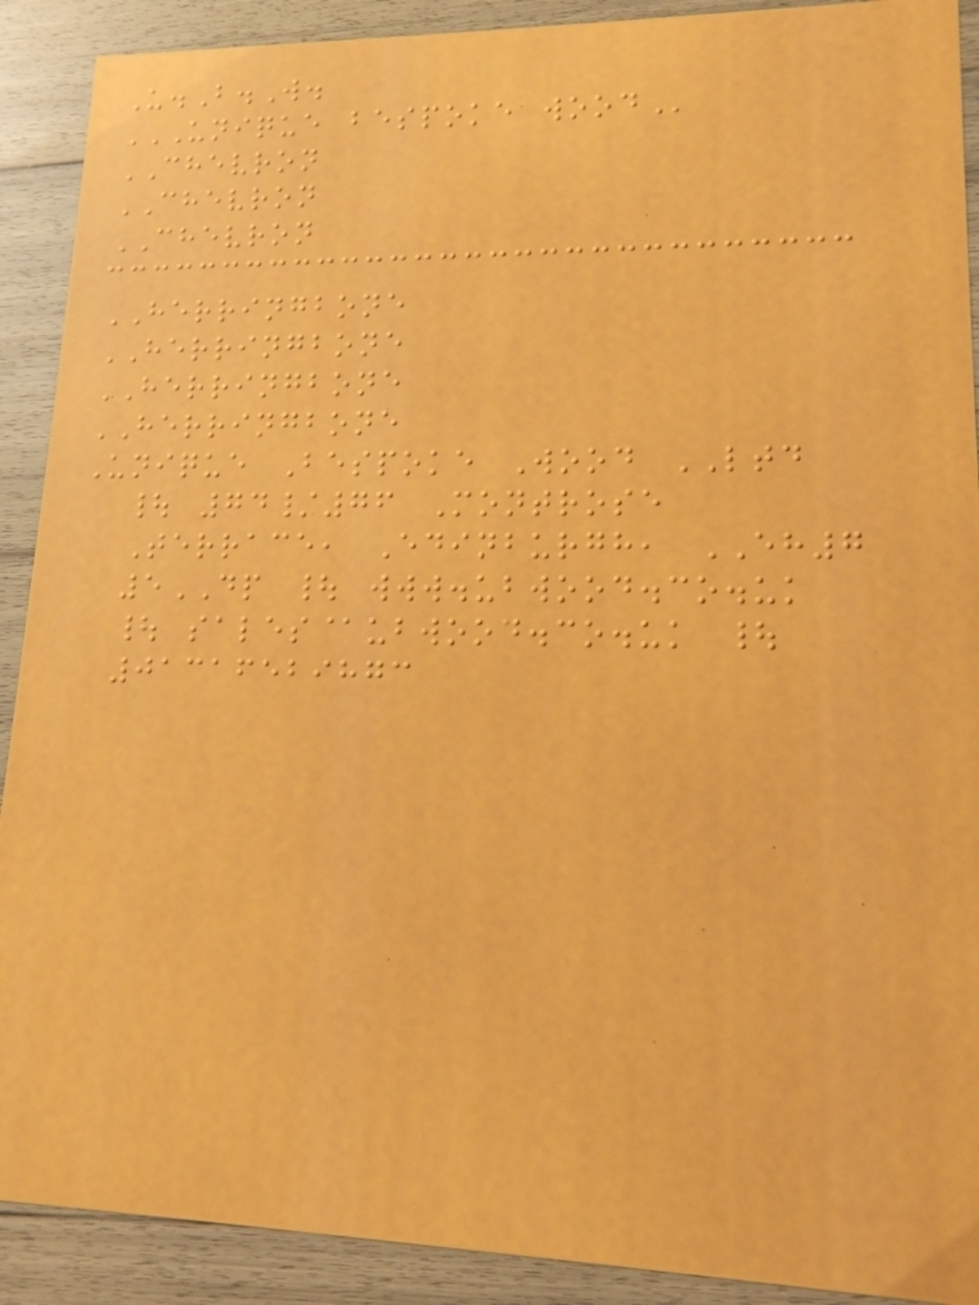U.B.W.
UNIQUE BESPOKE WOOD
CHEVRON
CHEVRON
CHEVRON
HERRINGBONE
HERRINGBONE
HERRINGBONE
HERRINGBONE
Unique Bespoke Wood LTD
| 74/76 Montrose
Terrace, Edinburgh, EH7
5DP | www.ubwood.co.uk
| sales@ubwood.co.uk |
01316529873
